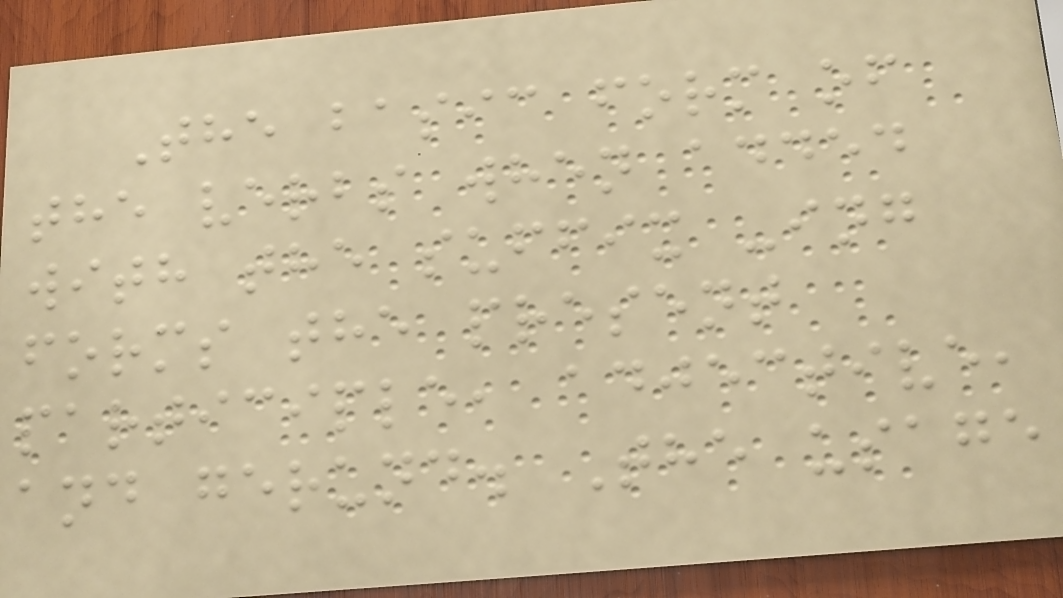The basic form of
the verbs when added
with the suffix -ing
forms the present
participle, adjective,
and gerund. The usage
